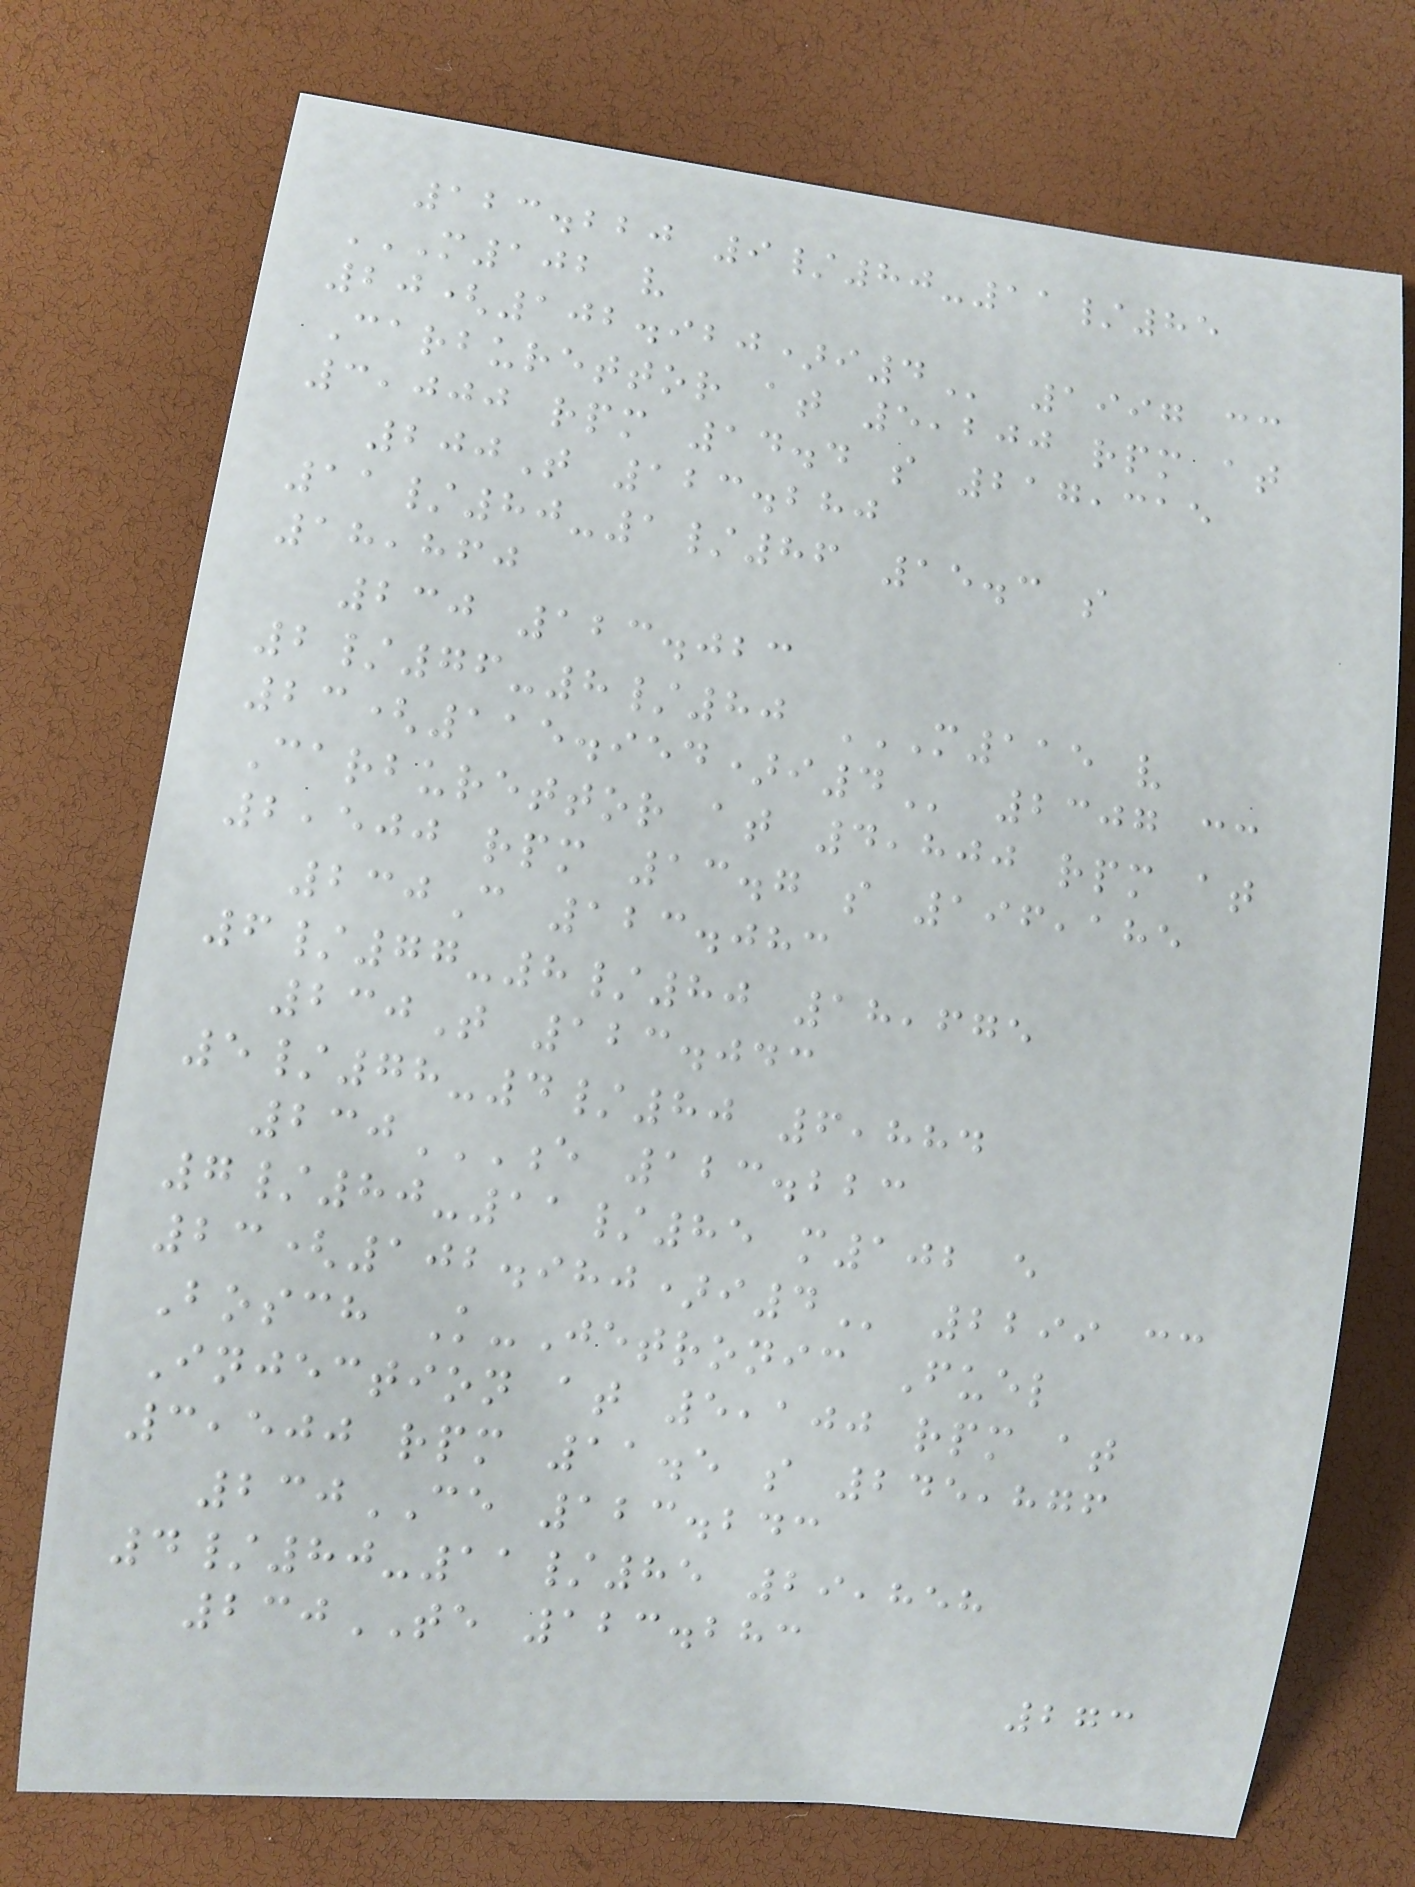123.220 9/80-11/85
M102 V
20(102.920)I4 1997 cc
Carburettor at 5,200 rpm at
3,000 rpm 14.4 s 217,315
200T 123.280
11/80-1/86 15.3 s
18,860
230 123.023
2/76-8/80 M115 V
23(115.954)I4 2307 cc
Carburettor at 4,800 rpm at
2,500 rpm 13.7 s 196,185
230C 123.083
6/77-8/80 18,675
230T 123.043
5/78-4/80 6,884
230E 123.223
7/80-11/85 M102 E
23(102.980)I4 2299 cc
Bosch K-Jetronic Fuel
Injection at 5,100 rpm at
3,500 rpm 11.5 s 245,876
230CE 123.243
4/80-11/85 29,858
230TE 123.283
273
